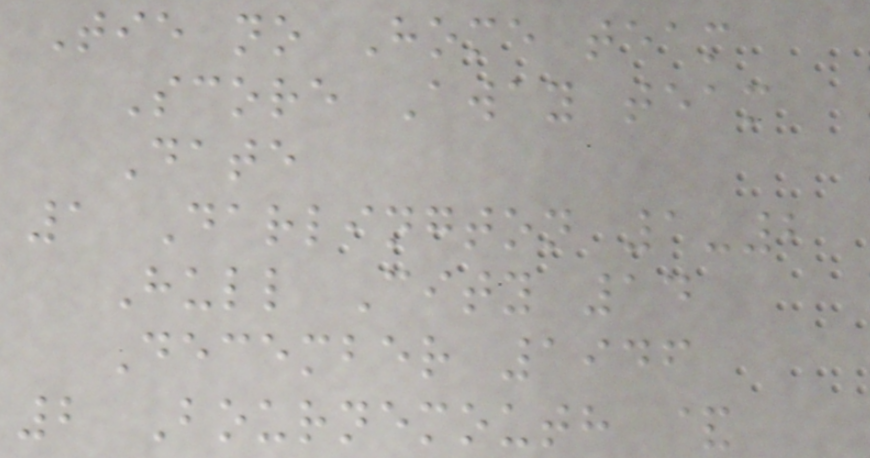Tie no Home team
Score Away team
Date
1 Darlington 1-2
Hull City 14
December 1946
2 Bournemouth &
